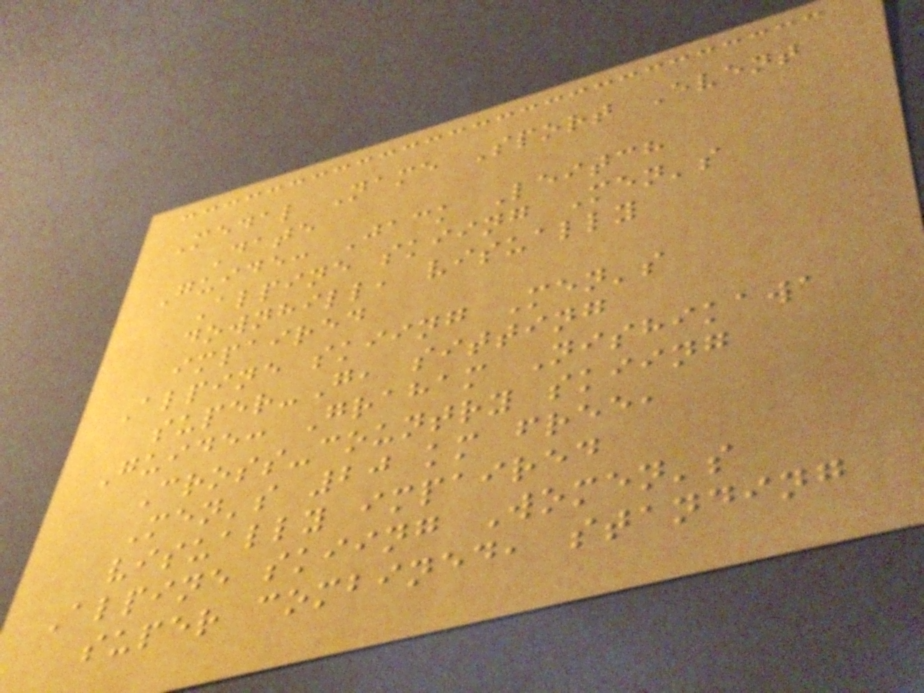Medal Name Sport Event
Date
Guide: Jack Leitch
Alpine skiing Men's
downhill, visually
impaired
Alpine skiing Men's
super-G, sitting
Guide: Graham Nishikawa
Cross-country skiing
Men's 20 km free,
visually impaired
Alpine skiing Women's
super combined, standing
